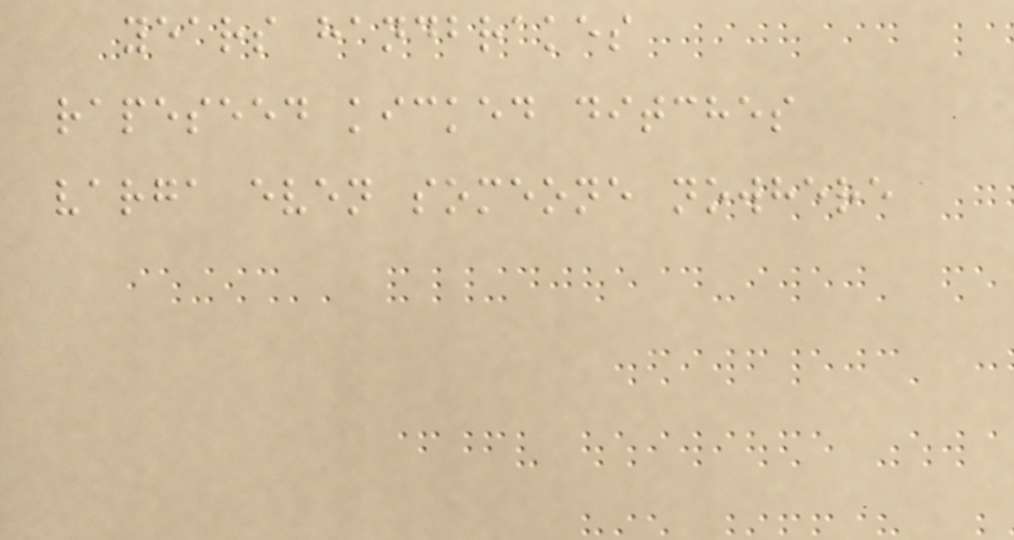years handbrakes
rapeseed kicked ditches
varga even someone nowhere
